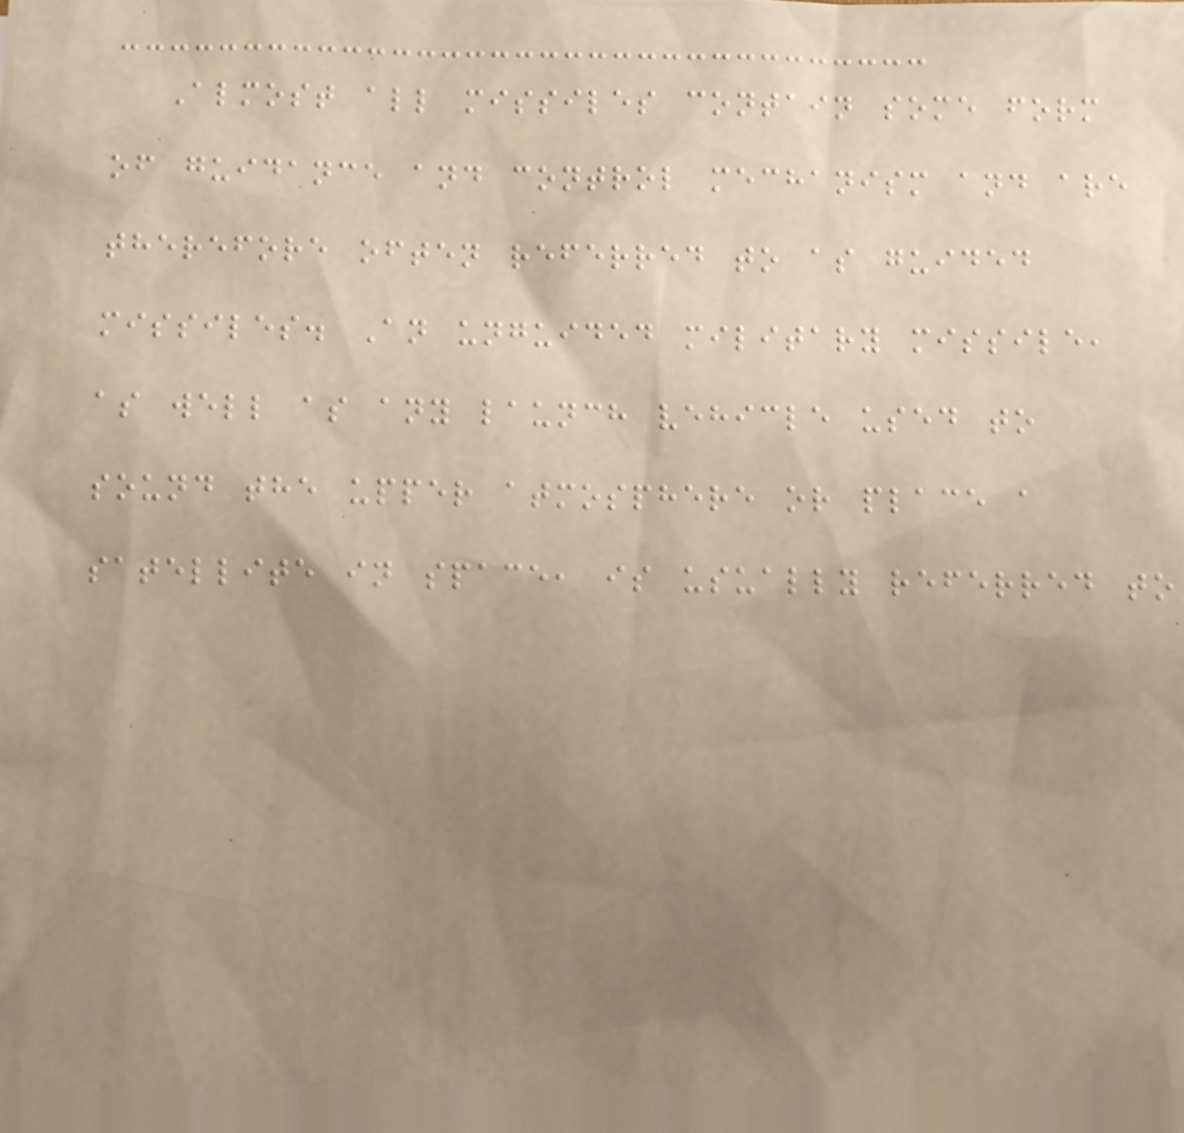Almost all missiles contain some form
of guidance and control mechanism and are
therefore often referred to as guided
missiles. An unguided military missile,
as well as any launch vehicle used to
sound the upper atmosphere or place a
satellite in space, is usually referred to
